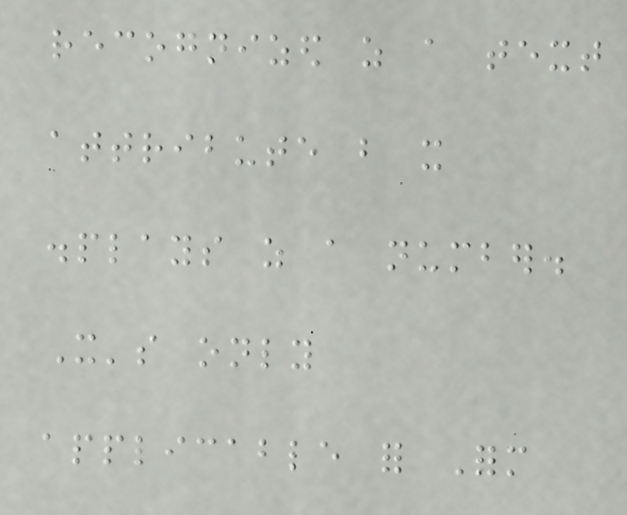recognized as a text
attribute but it
displays as a number.
It's only
applicable for Form
